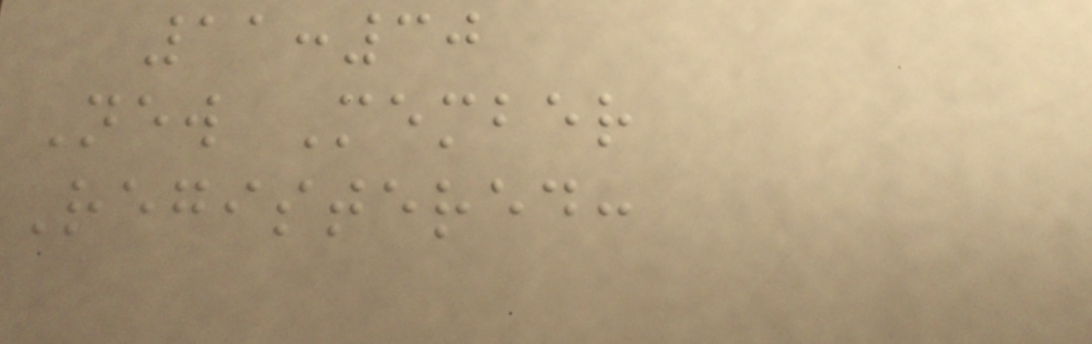11:30
New Member
Registered:
